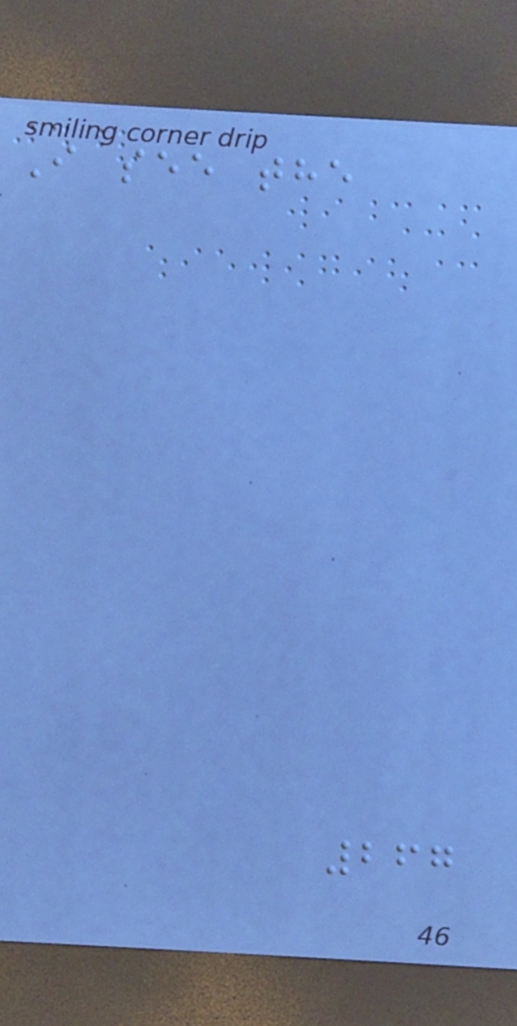I see the
267
